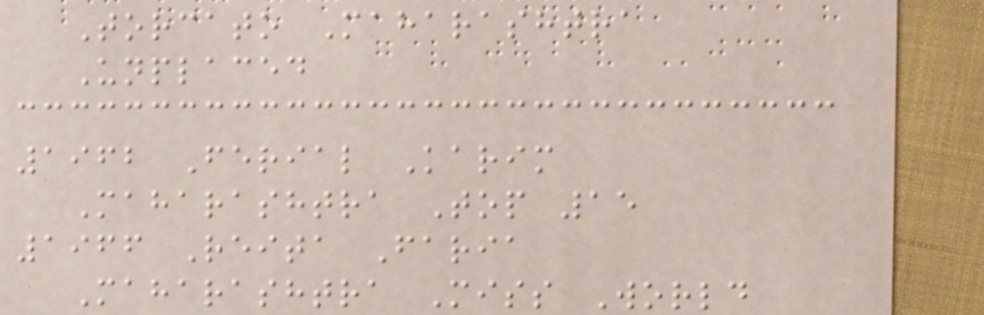Torcato Maharashtra
Unplaced
1962 Ferial Karim
Maharashtra Top 15
1966 Reita Faria
Maharashtra Miss World
